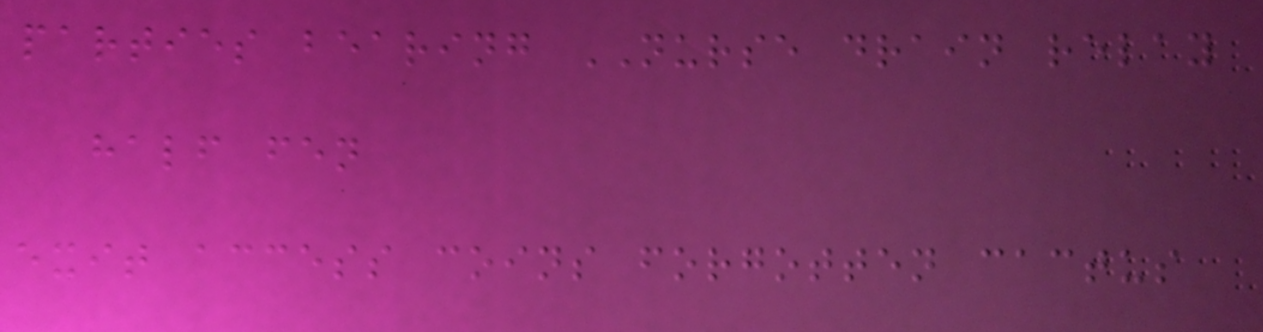parties bearing NURSE drain relay
half fen
exit access coins forgotten cactus
